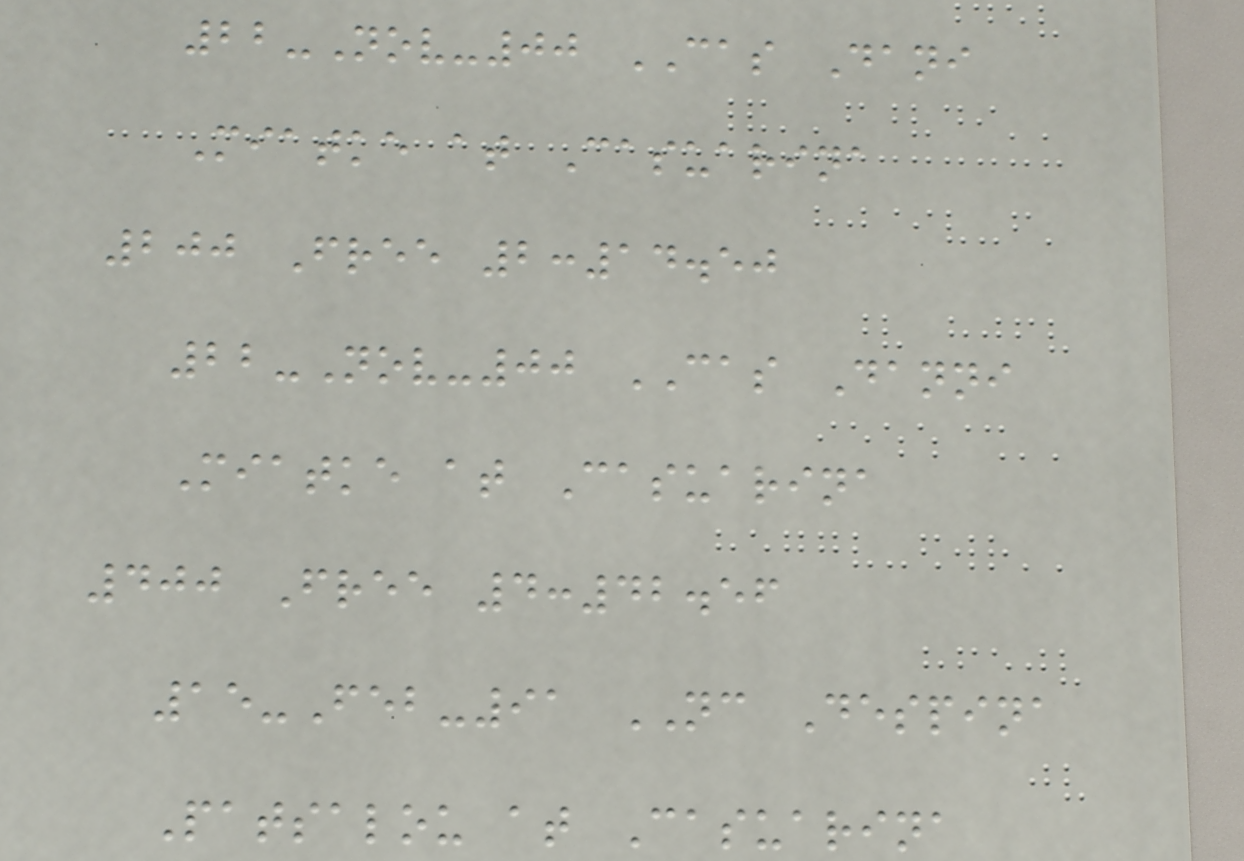22-Nov-00 CAS Dani
Miatke at Casuarina
200 Free 2:14.50
22-Nov-00 CAS Danni
Miatke at Casuarina
400 Free 4:42.56
15-Feb-91 NC Despina
Patsalou at Casuarina
